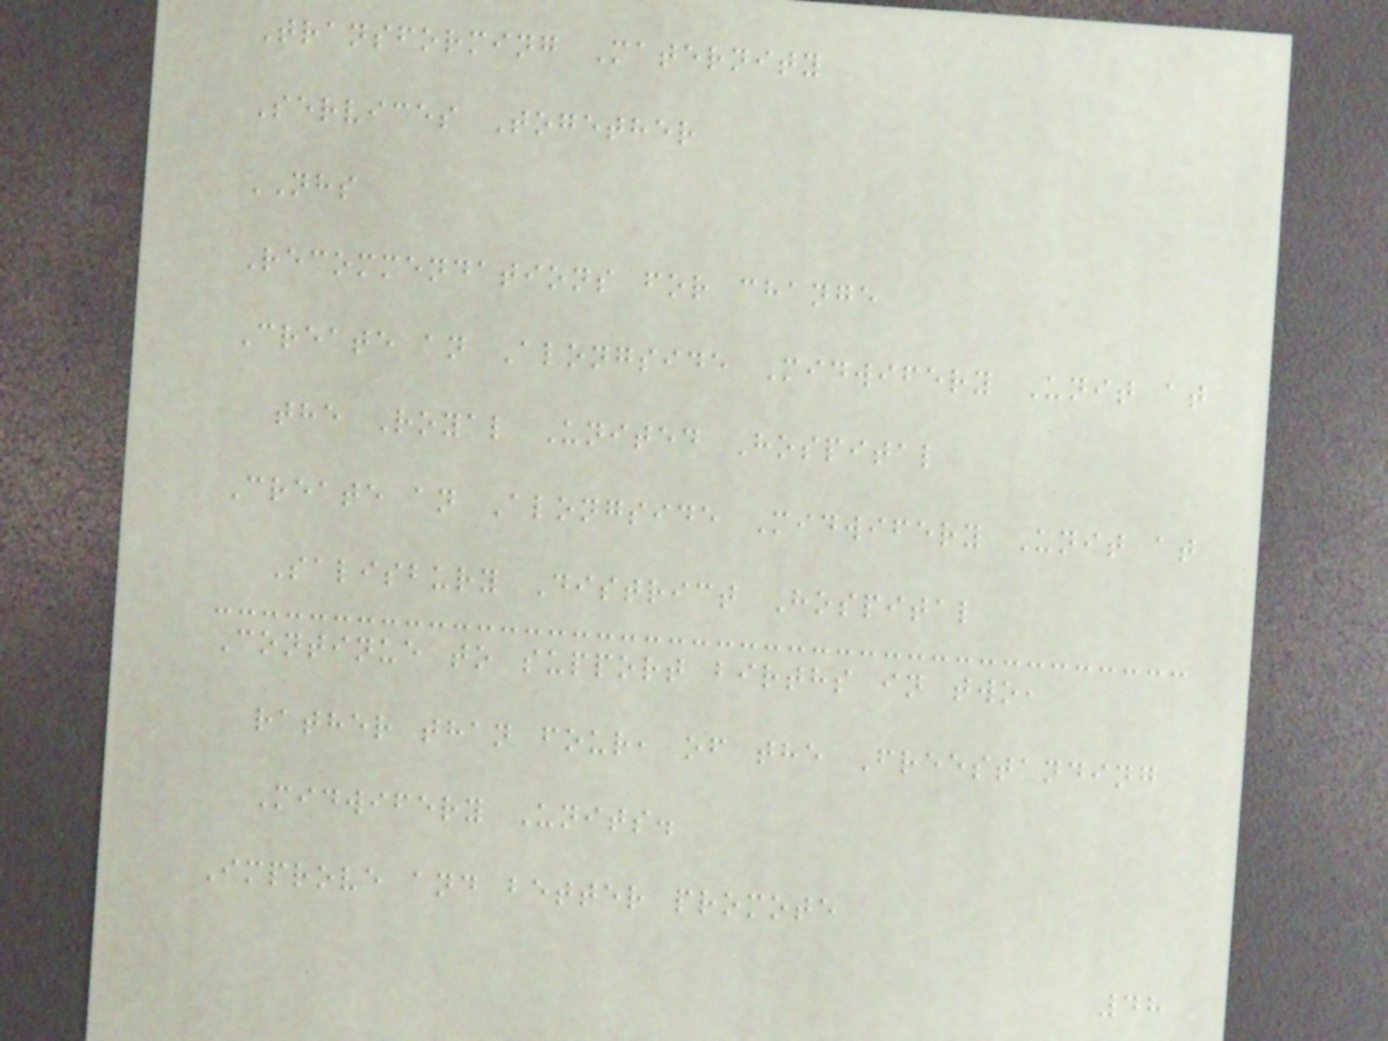Transforming Maternity
Services Together
NHS
Recommendations for change
Create an Alongside Midwifery Unit at
the Royal United Hospital
Create an Alongside Midwifery Unit at
Salisbury District Hospital
Continue to support births in two,
rather than four, of the Freestanding
Midwifery Units.
Improve and better promote
48
